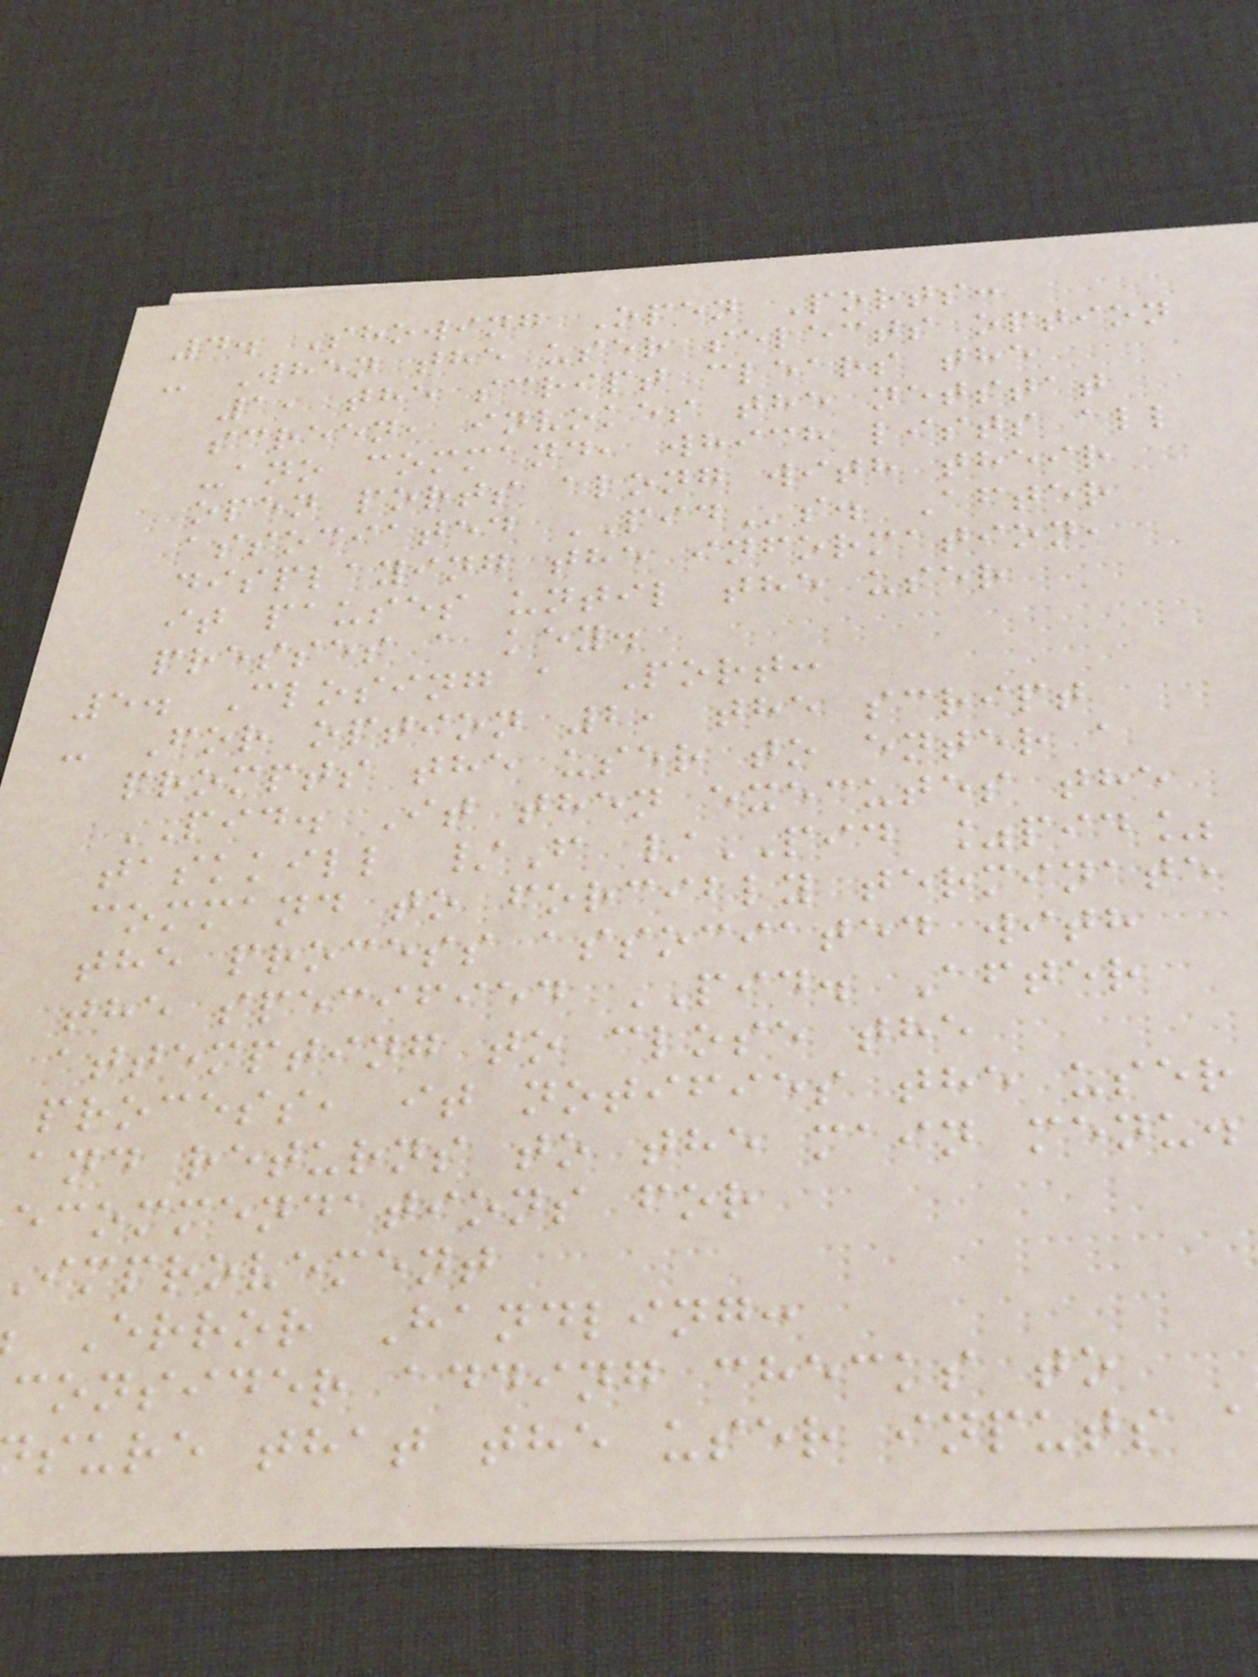4. Showing Open Ports:
- When the user selects option
1, the script clears the
screen, invokes the netstat
-ano command, which lists all
open ports along with their
associated PIDs. After
displaying the information,
it pauses until the user
presses a key.
5. Closing a Port:
- For option 2, the script
prompts the user to enter a
PID. It then executes the
taskkill /F /PID %pid%
command to forcibly terminate
the process associated with
the specified PID. After
attempting to close the
process, it notifies the user
and returns to the main menu.
ecommendations for
improvement
Error Handling:
consider adding checks to
sure that the user inputs
